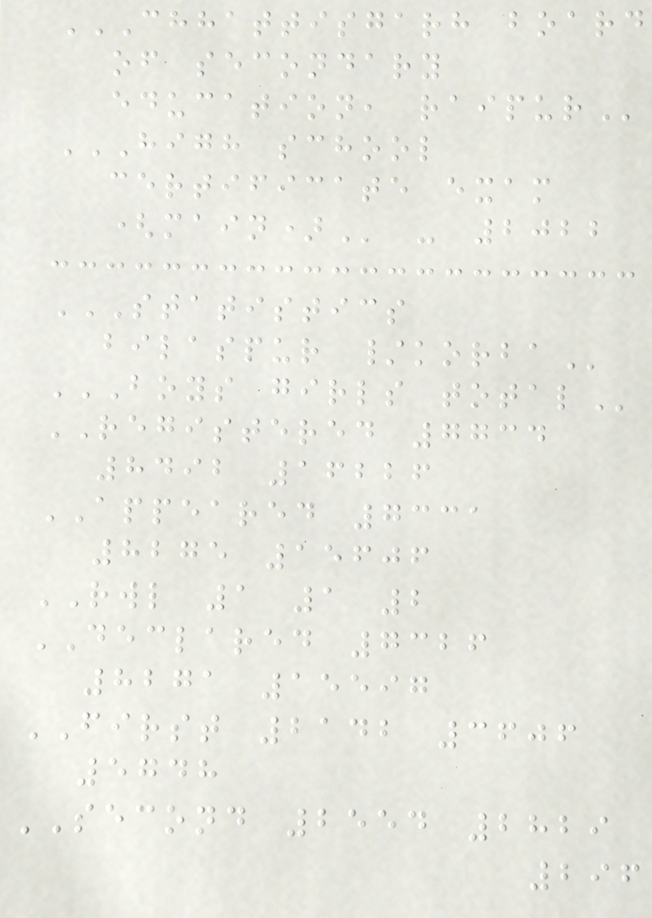CHHATTISGARH BOARD
OF SECONDARY
EDUCATION, RAIPUR
HIGH SCHOOL
CERTIFICATE EXAM
(MAIN) - 2022
STATISTICS
BILASPUR /KORBA
BOYS GIRLS TOTAL
REGISTERED 7734
8492 16226
APPEARED 7331
8275 15606
RWL 1 1 2
DECLARED 7326
8271 15597
FIRST 2142 3606
5748
SECOND 2554 2829
296
